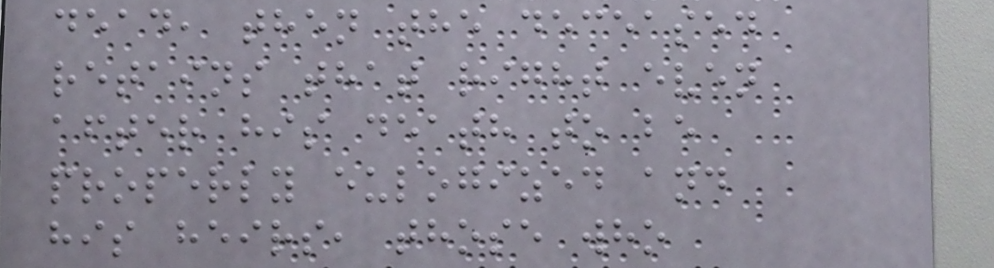dead, then the deceased
retains that right even
after his death to be
properly eulogized and
his heirs, those who
